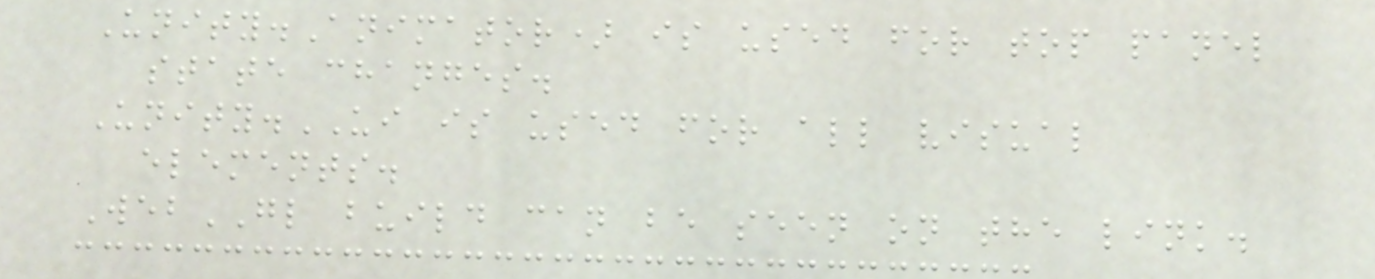Unity.Animator) is used for top panel
state changes.
Unity.UI is used for all visual
elements.
WebGL build can be seen on the link.
